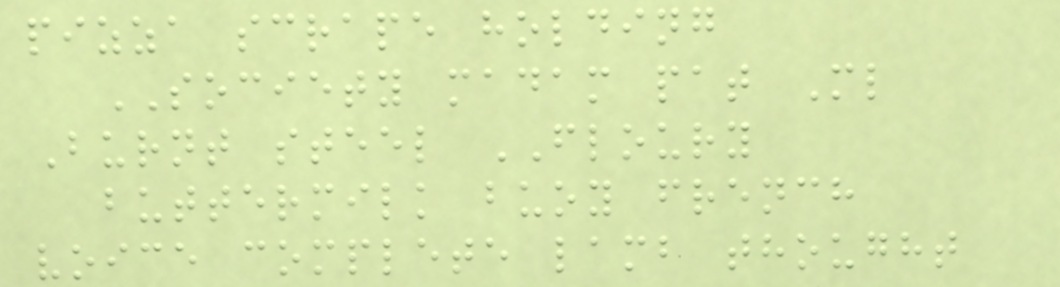pizza scrape holding
SOCIETY madam pat Ml
Burnt steel FLOURY
buttermilk buoy french
voice complete lamb thought
